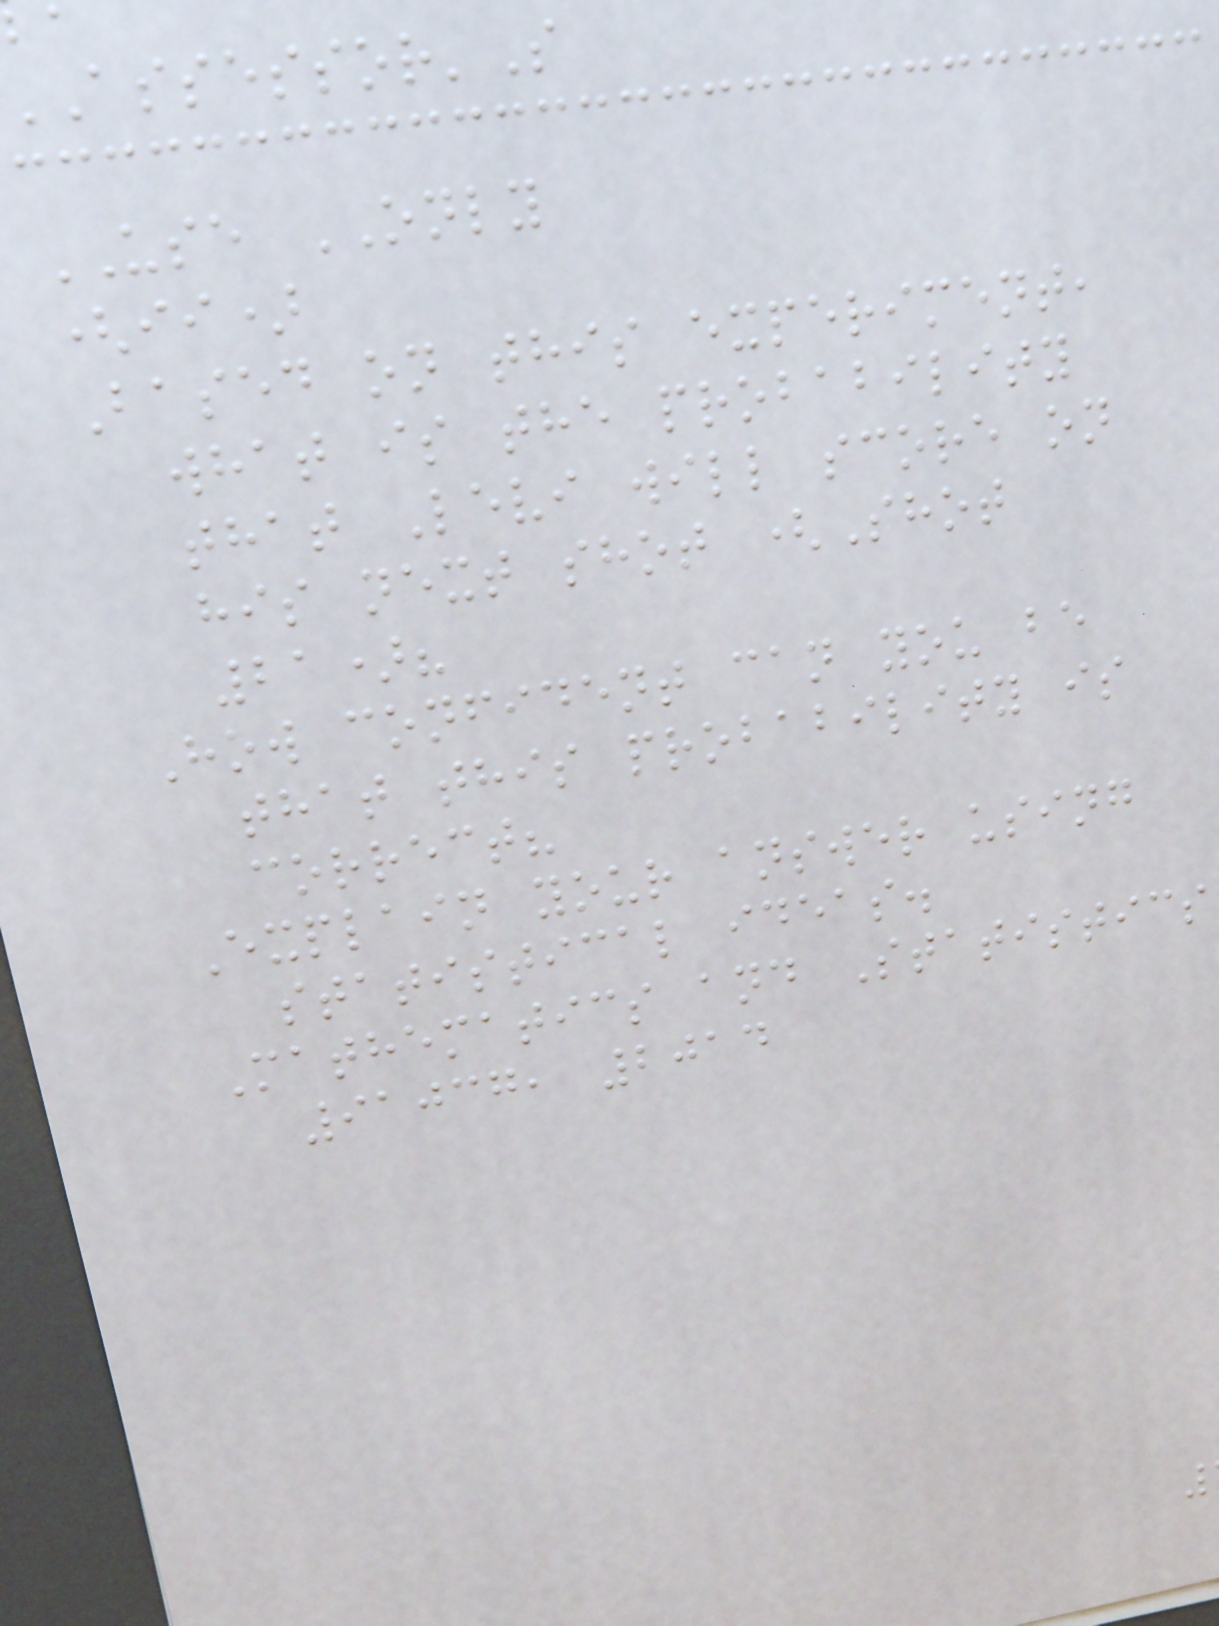USE ONLY
(ii)
Based on this experiment,
what is the probability
that Levi will score on
his next shot (Shot
21)?
How confident can you be
that this probability is
correct?
Explain your answer using
statistical ideas.
Mathematics and Statistics
91037, 2014
